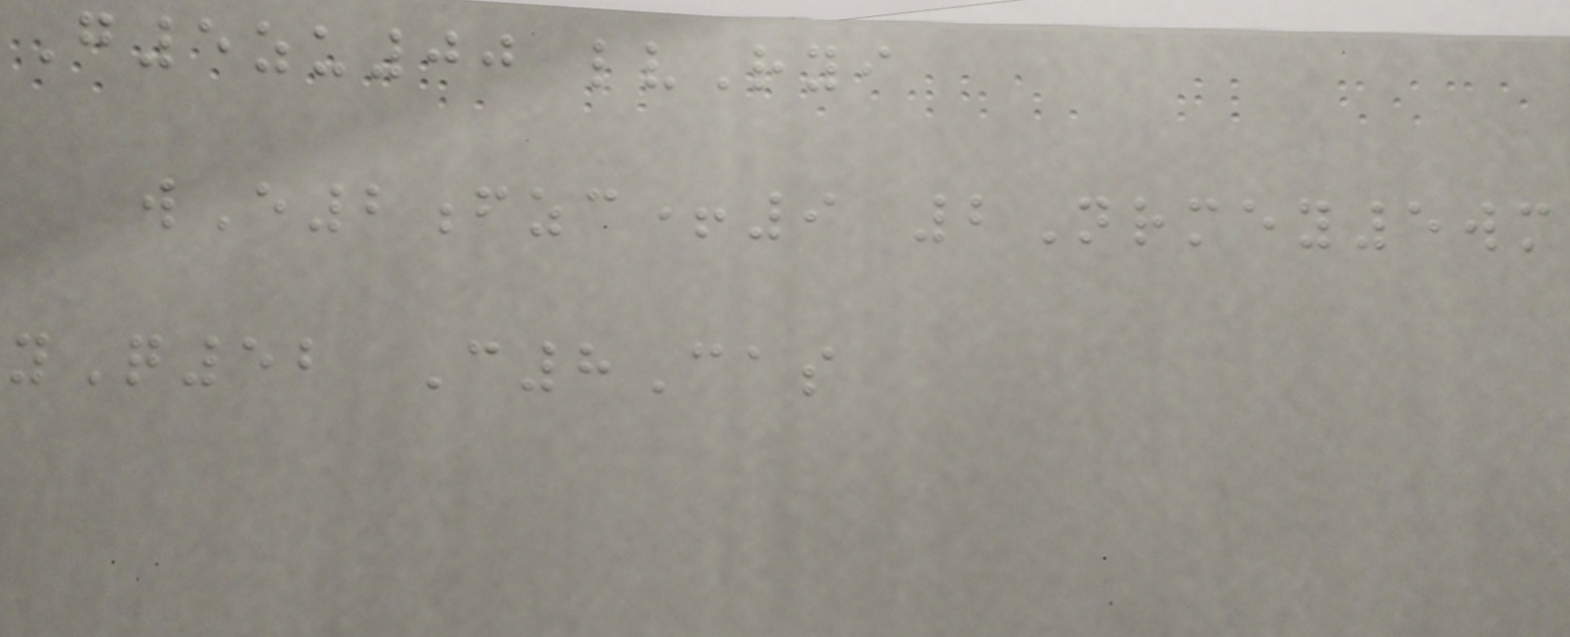G5zu00 lvRyi
wE2fzc+9 2Nrmey5wm
yQ52 C8Cas
